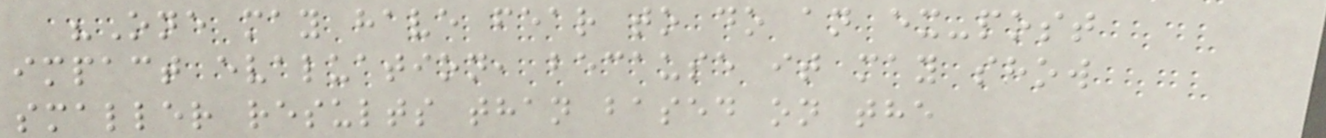"One may have fear to do an ex-post
impact evaluation, because it may show
smaller results than based on the
